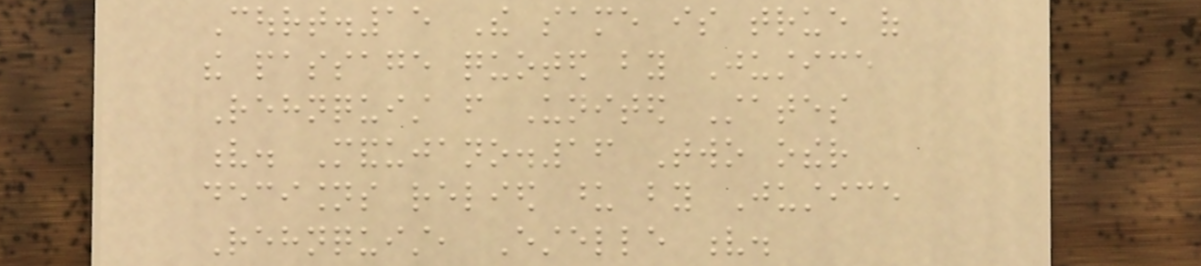Court.15 The same is true of
the passage quoted by Justice
Rehnquist from United States
v. Mandujano.16 Two other
decisions relied upon by Justice
Rehnquist, Estelle v.
